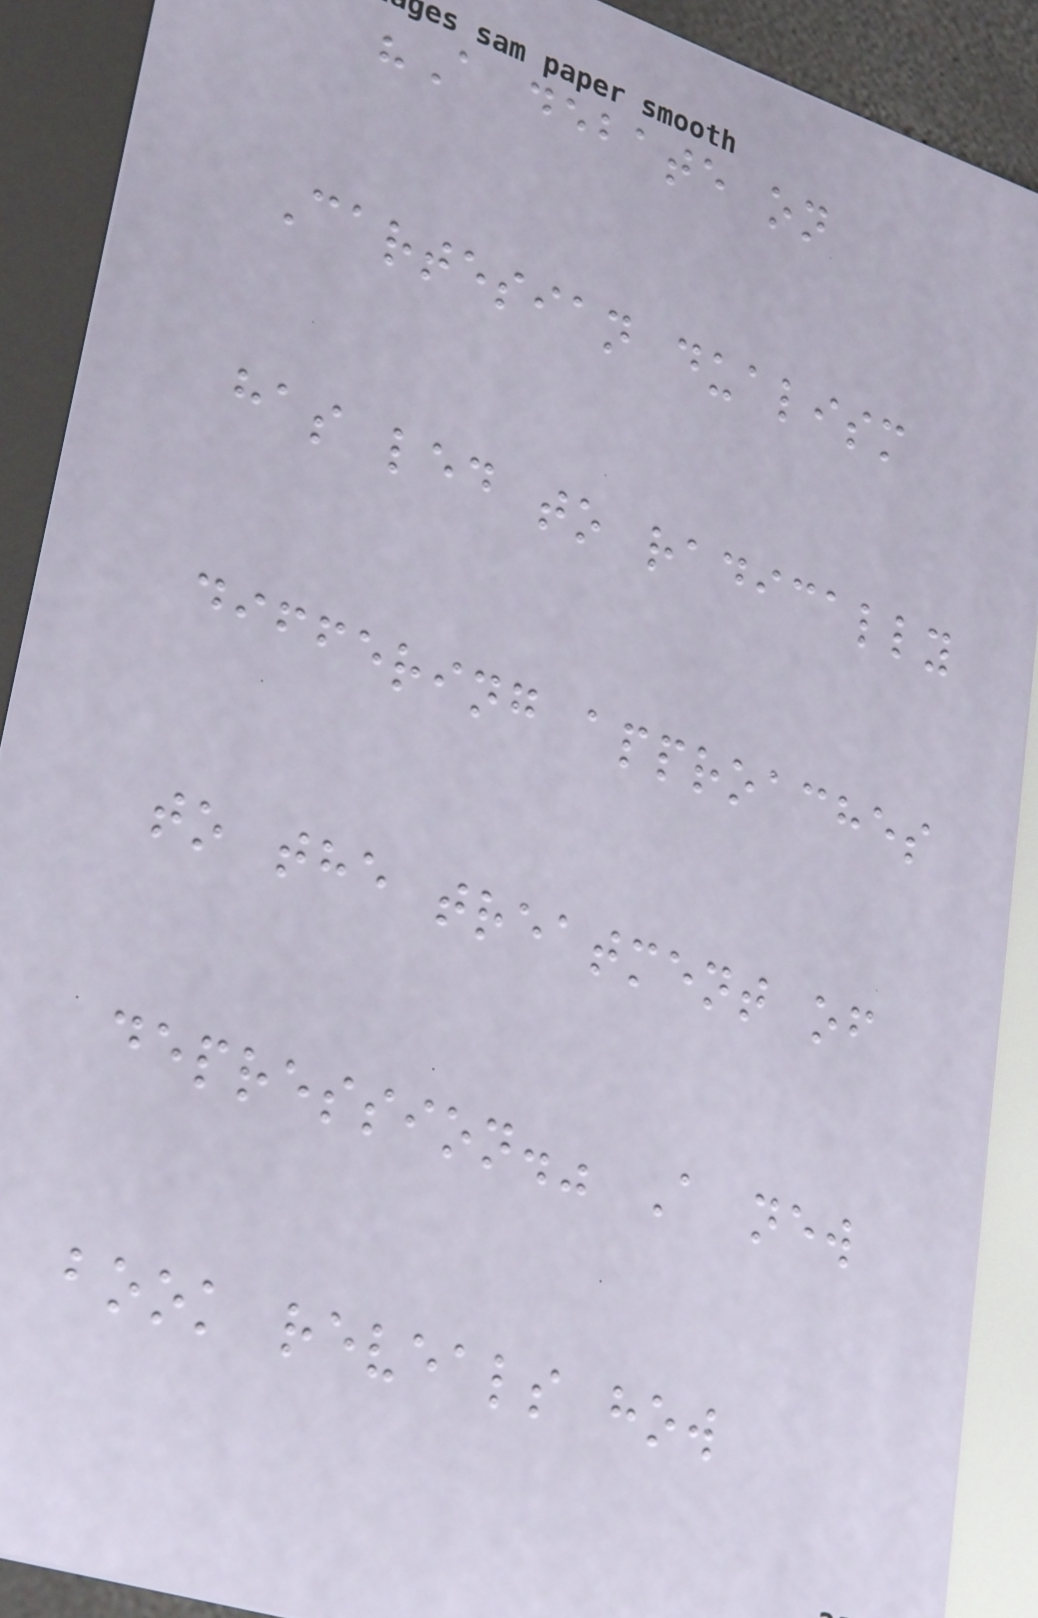"A debate on
Cartesian dualism
has led to radically
differing approaches
to the treatment of
depression." A new
book reveals how
